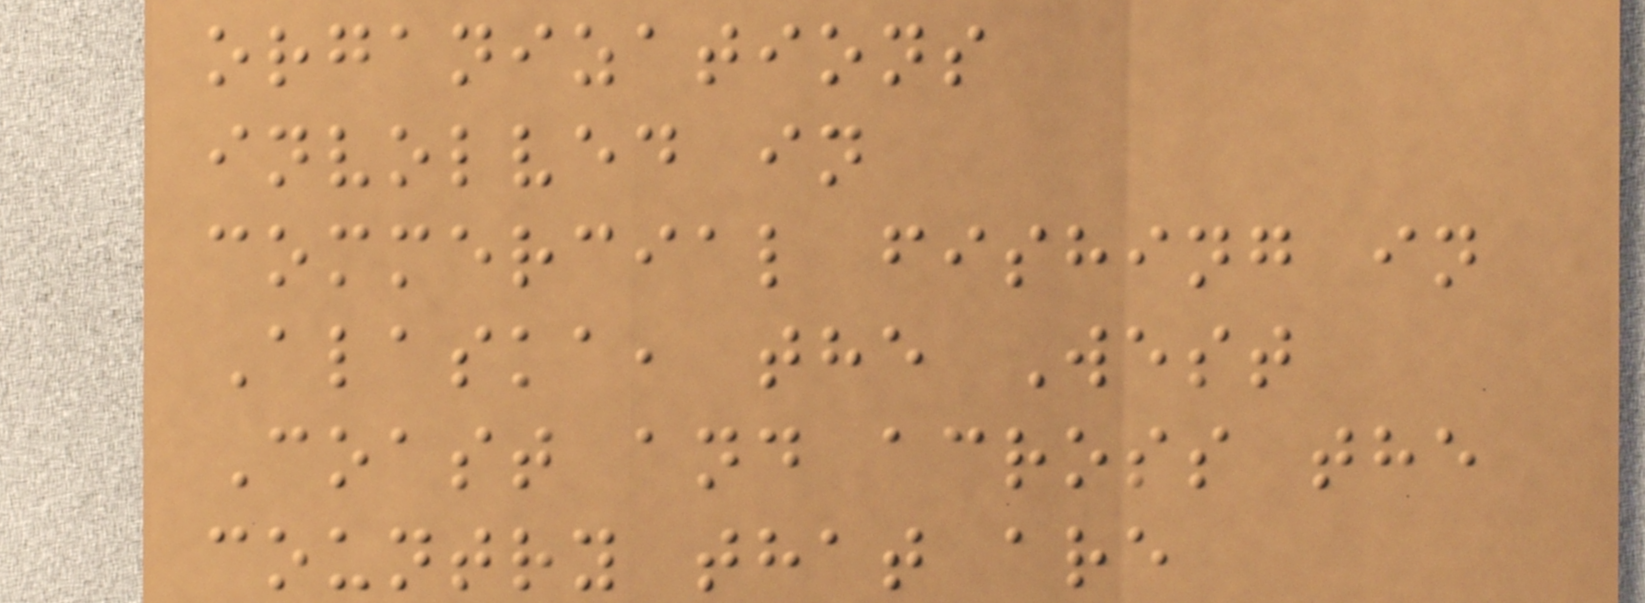organizations
involved in
commercial fishing in
Alaska, the West
Coast and across the
country that are
